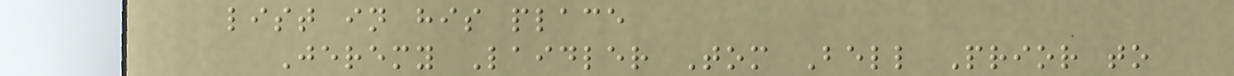list in his place
Jeremy Laidler Tom Bell Prior to
